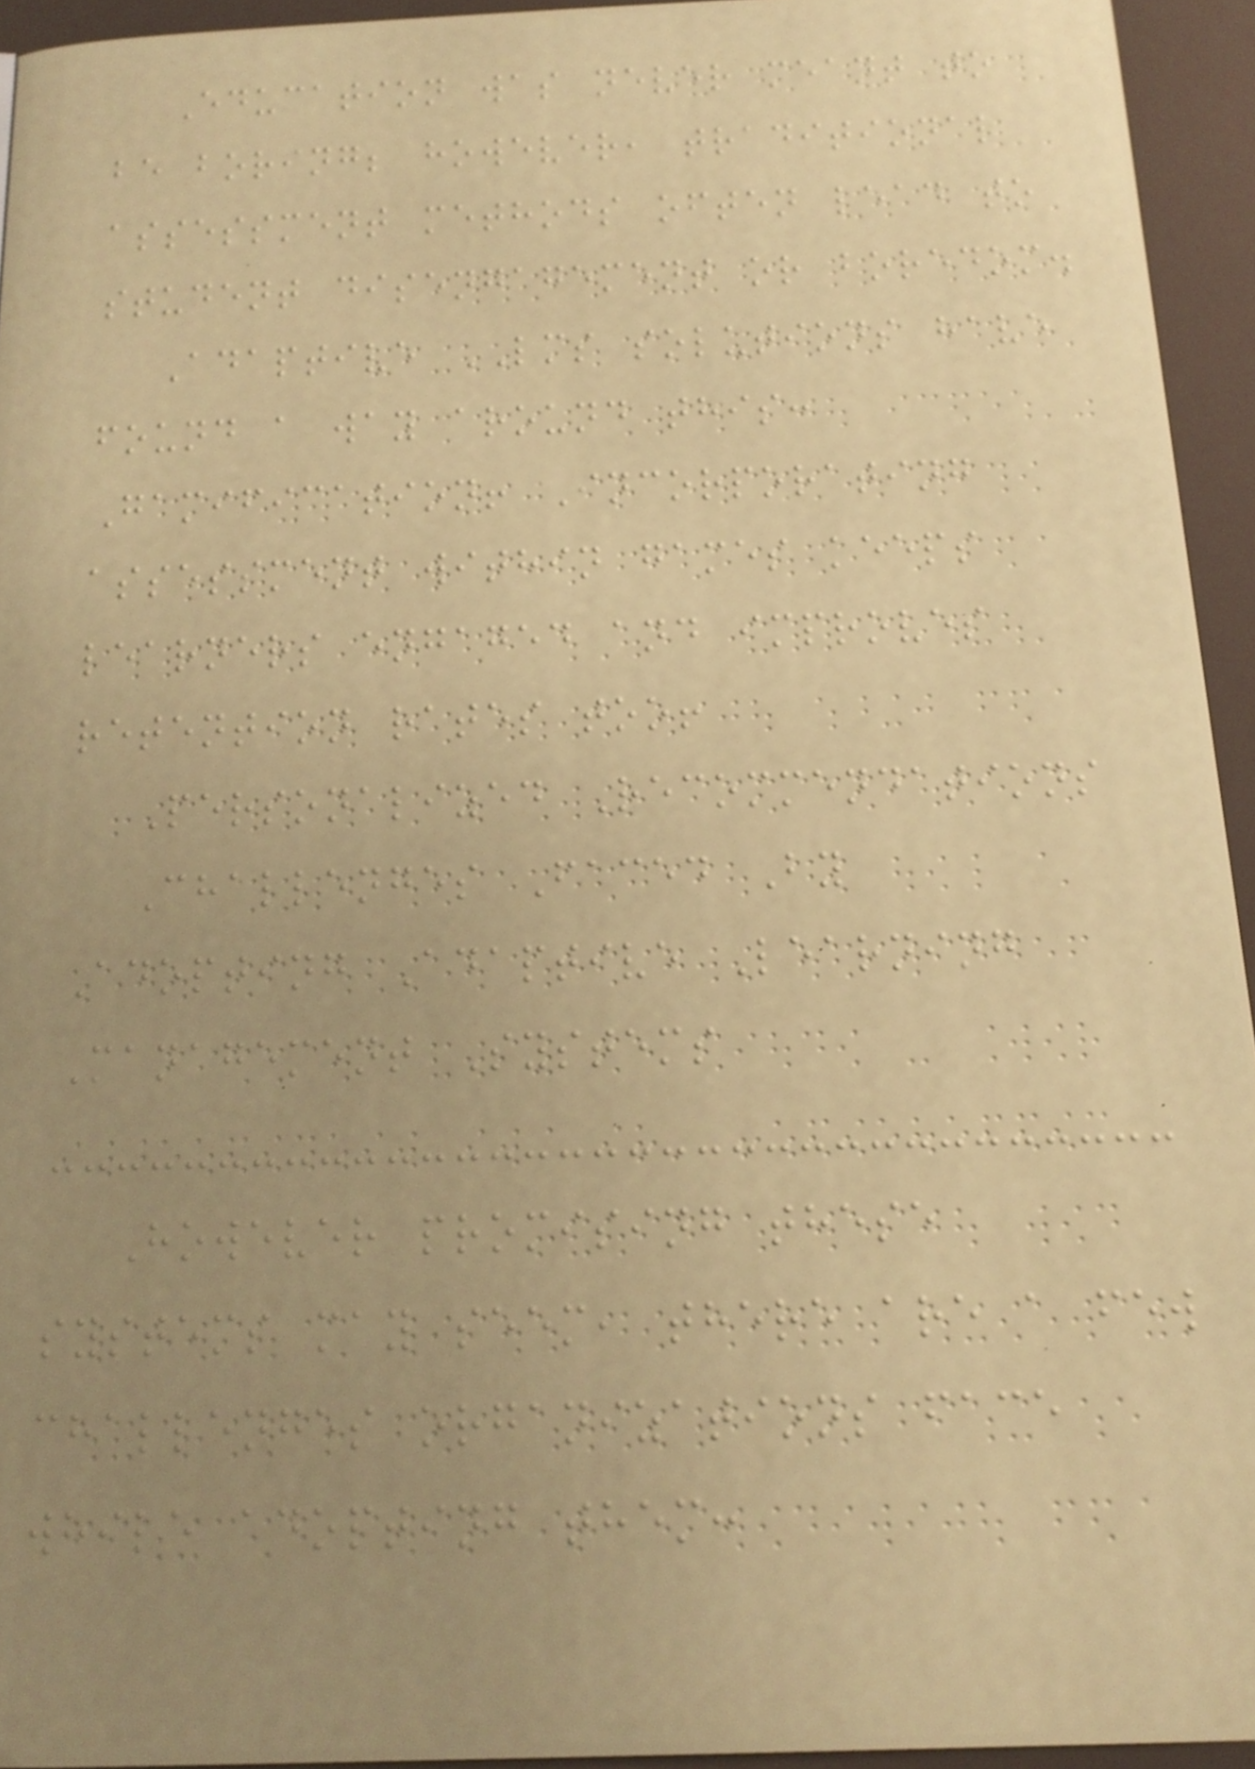Education was never meant to
be boring; however, traditional
assessment methods often lead to
student disengagement or boredom.
Adaptive LMS solutions have
found a way around this:
Gamification! Incorporating
assessment within games keeps
learners engaged and improves
retention rates too!
Personalized Recommendations
Challenges Faced By
Adopting Adaptive Learning
Management Systems
However promising these
systems may seem, there are a few
challenges organizations face
while adopting them:
